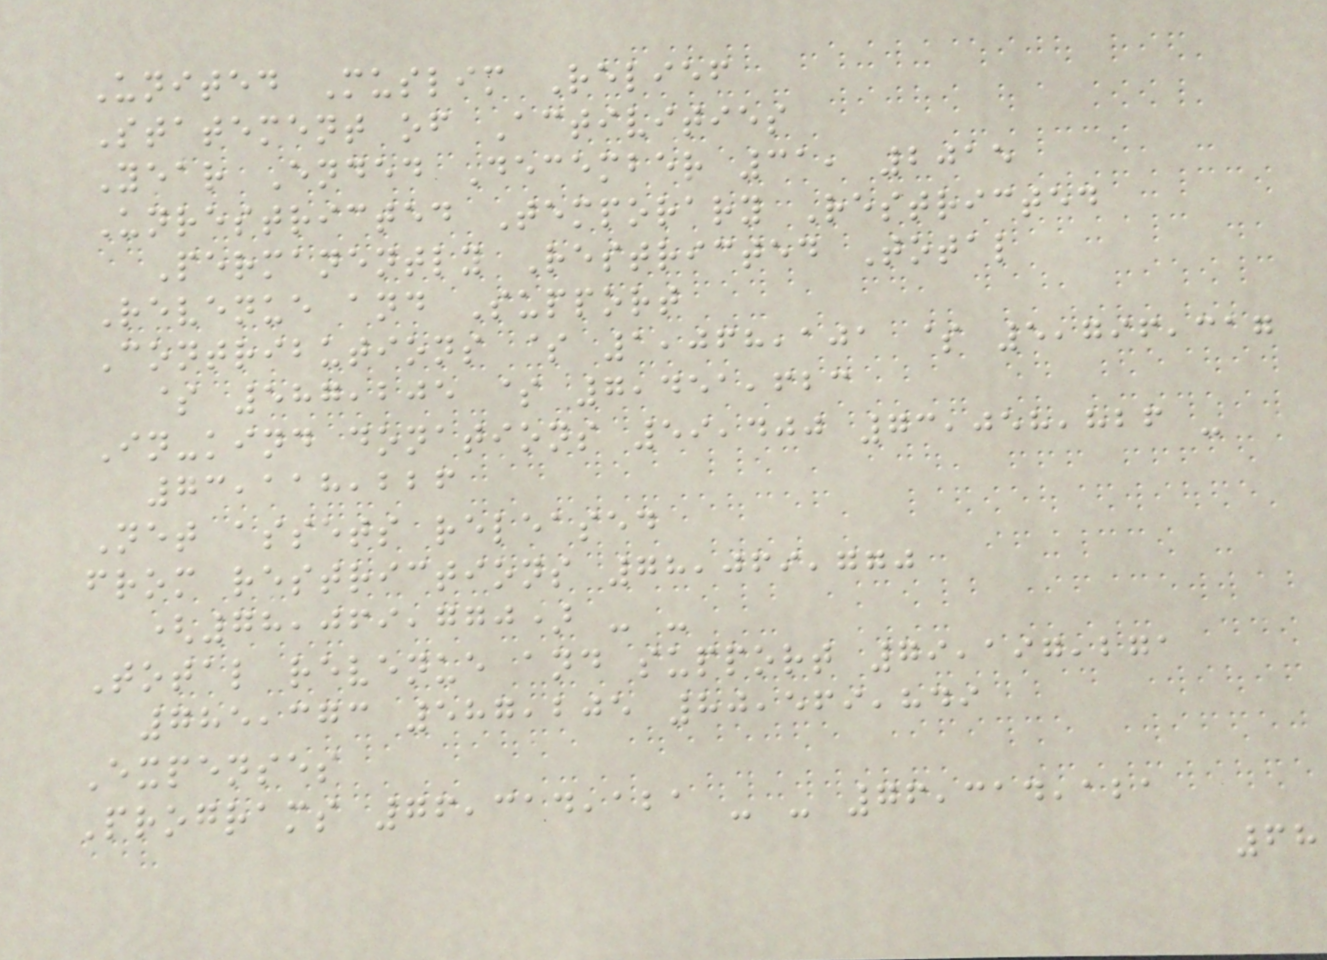United Muslim Relief
Statement of Activities
Year Ended December 31, 2015
Unrestricted Temporary Restricted
Permanently Restricted Total
Revenue and Support
Contributions $ 1,068,101 $ 5,796,317
$ 587,205 $ 7,451,623
In-kind donations 59,400 73,058,826 -
73,118,226
Net assets released
from restrictions 78,069,770
(78,069,770) - -
Total revenue and support 79,197,271
785,373 587,205 80,569,849
Expenses
Programs 76,314,121 - - 76,314,121
68
